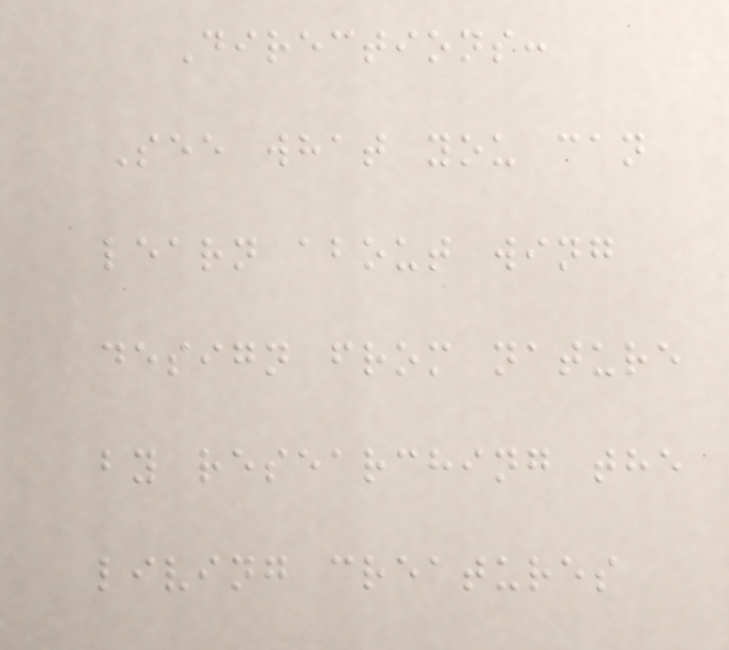Directions:
See what you can
learn about wing
design from nature
by researching the
living creatures
